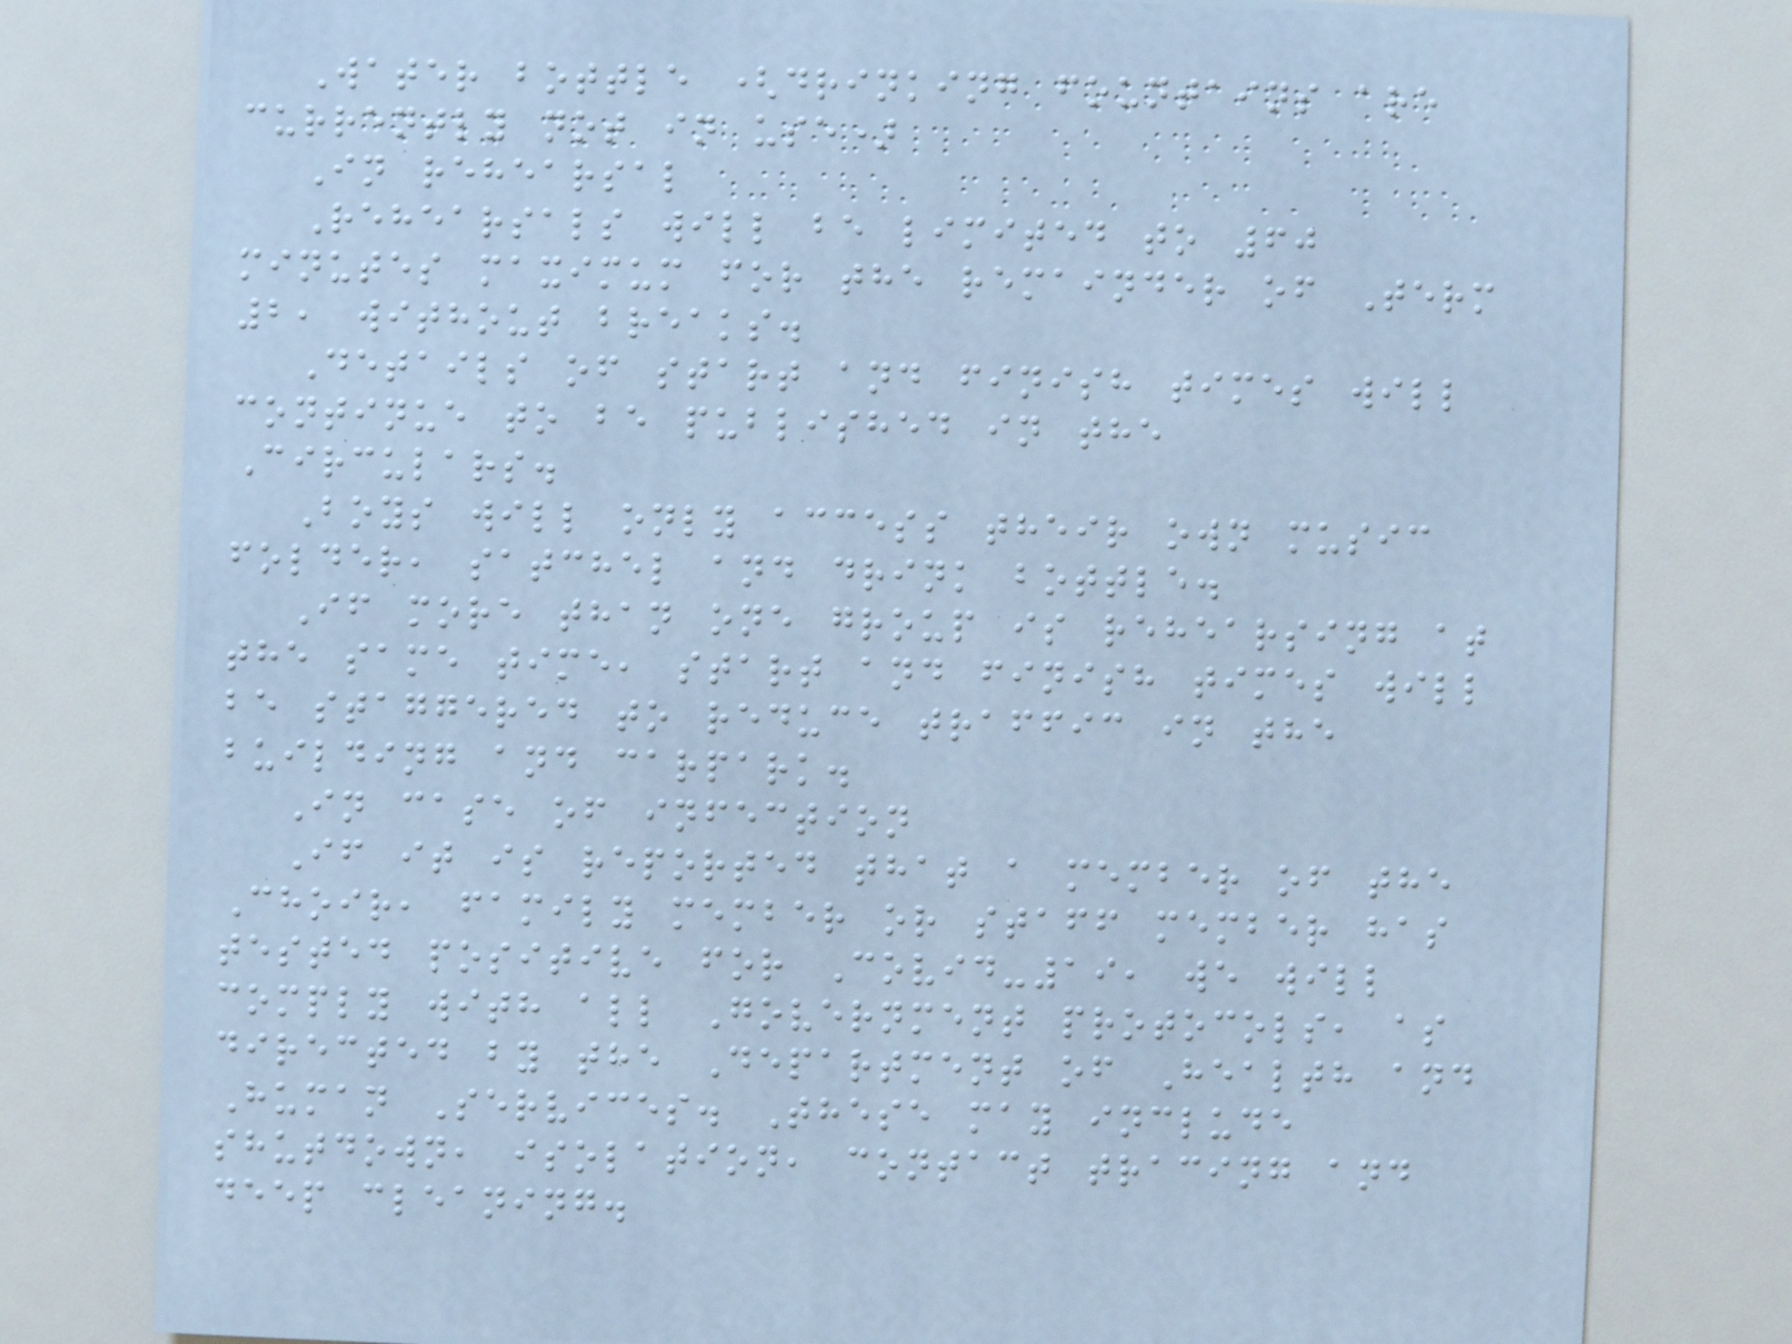Water bottle (drinking fountains are
currently not in use)
In rehearsal
Rehearsals will be limited to 60
minutes maximum for the remainder of Term
2, without breaks.
Details of start and finish times will
continue to be published in the
Circulars.
Boys will only access their own music
folder, satchel and drink bottle.
If more than one group is rehearsing at
the same time, start and finish times will
be staggered to reduce traffic in the
building and carpark.
In case of infection
If it is reported that a member of the
Choir, family member or staff member has
tested positive for Covid-19, we will
comply with all Government protocols, as
directed by the Department of Health and
Human Services. These may include
shutdown, isolation, contact tracing and
deep cleaning.
